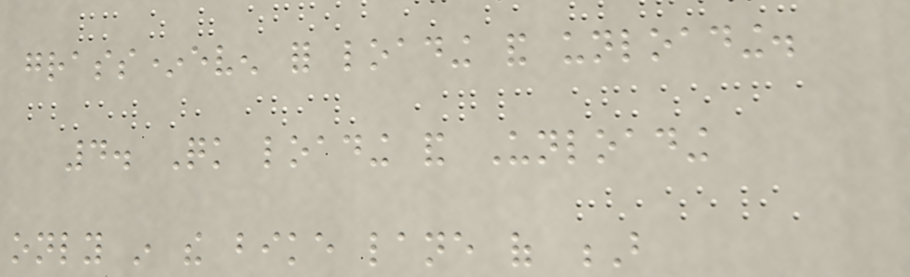grass*even for loading and unloading.
4. Quick loading and Unloading
only in the bike lane of B
